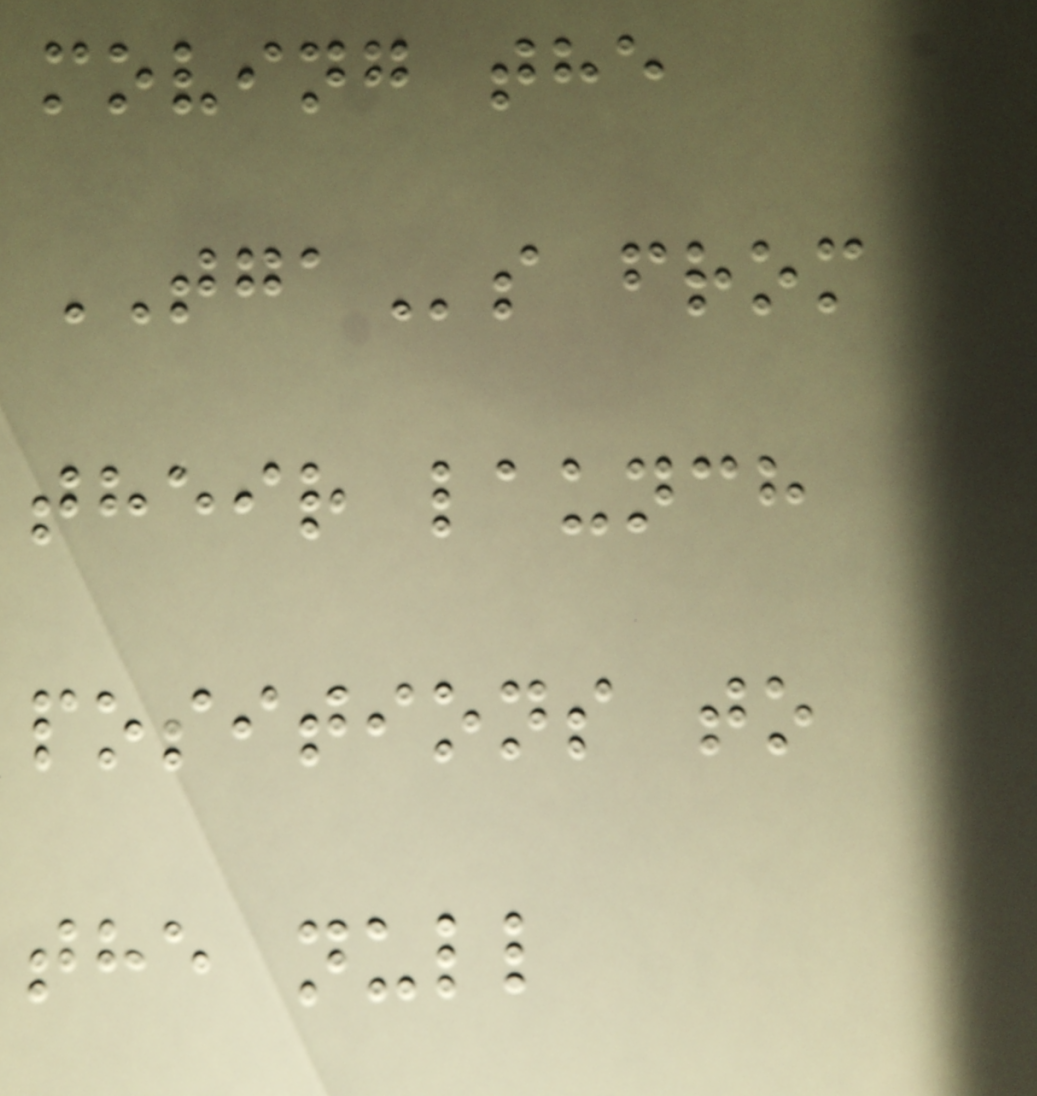moving the
TGAs from
their launch
positions to
the null
